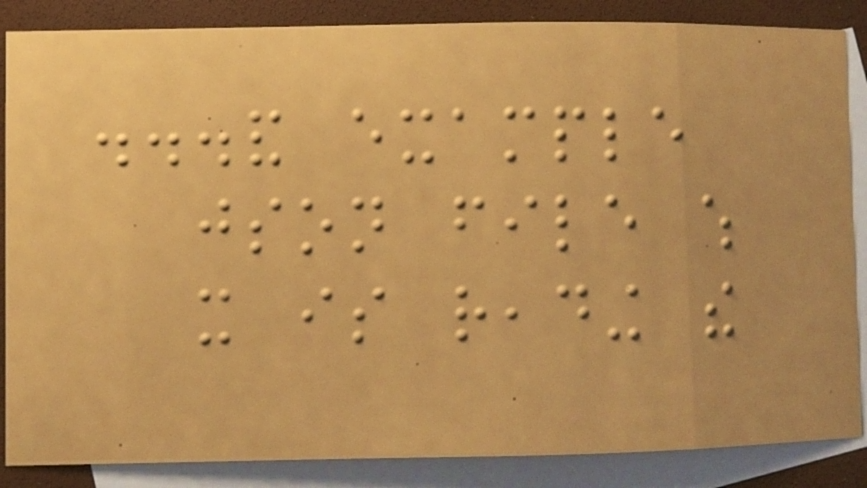...and example
json file which
it is reading the
